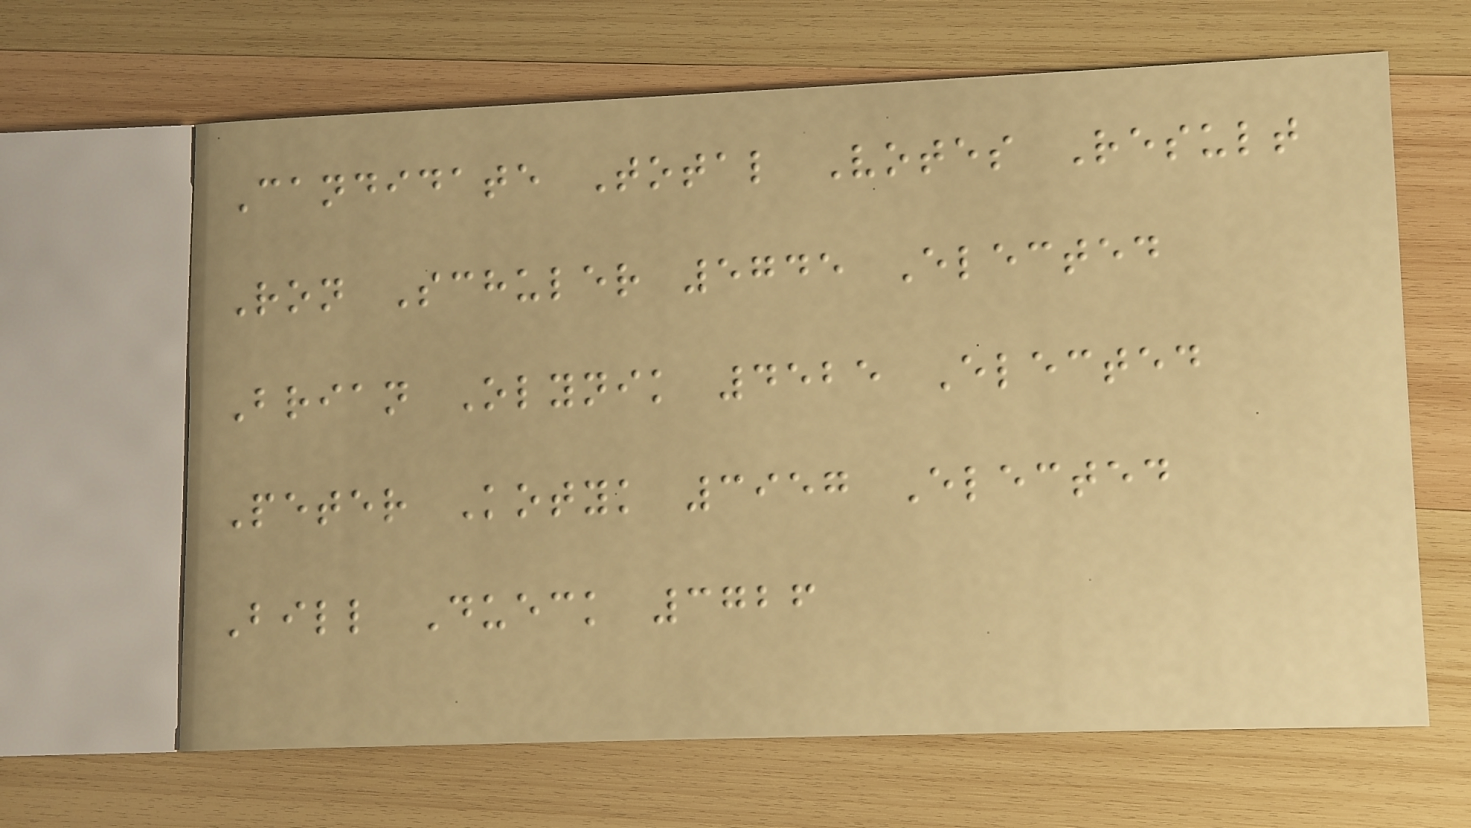Candidate Total Votes Result
Ron Schuler 5745 Elected
Brian Olynik 4525 Elected
Peter Kotyk 3957 Elected
Bill Dueck 3726
